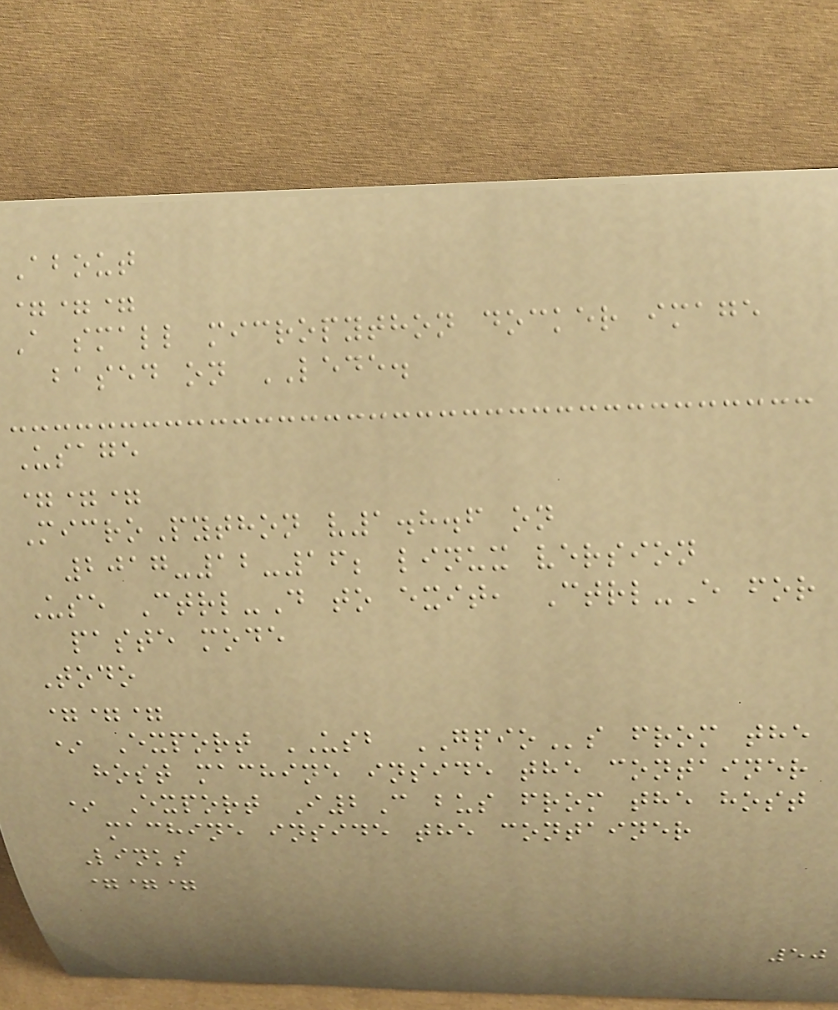About
===
A small micropython docker image
based on LEDE.
Usage
===
MicroPython v1.8.6 on
2017-12-16; linux version
Use Ctrl-D to exit, Ctrl-E for
paste mode
Todo
===
* Export USB GPIOs from the
host machine inside the container
* Export I2C bus from the host
machine inside the container
Links
===
50
